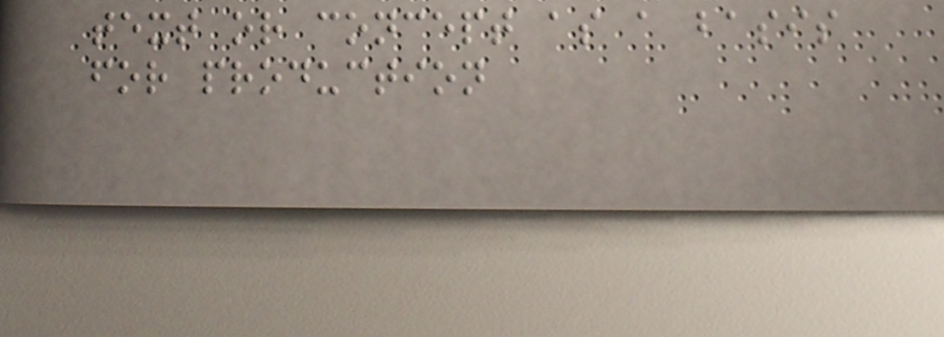text or concept as a basis
for production
